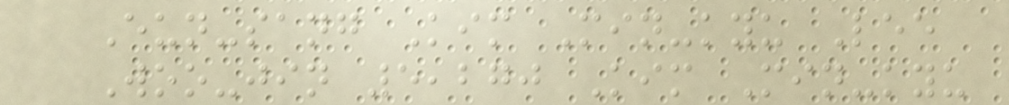Eun-sang Kim Min-kyu Lee
Woo-jin 5,270 Kim Min-kyu
